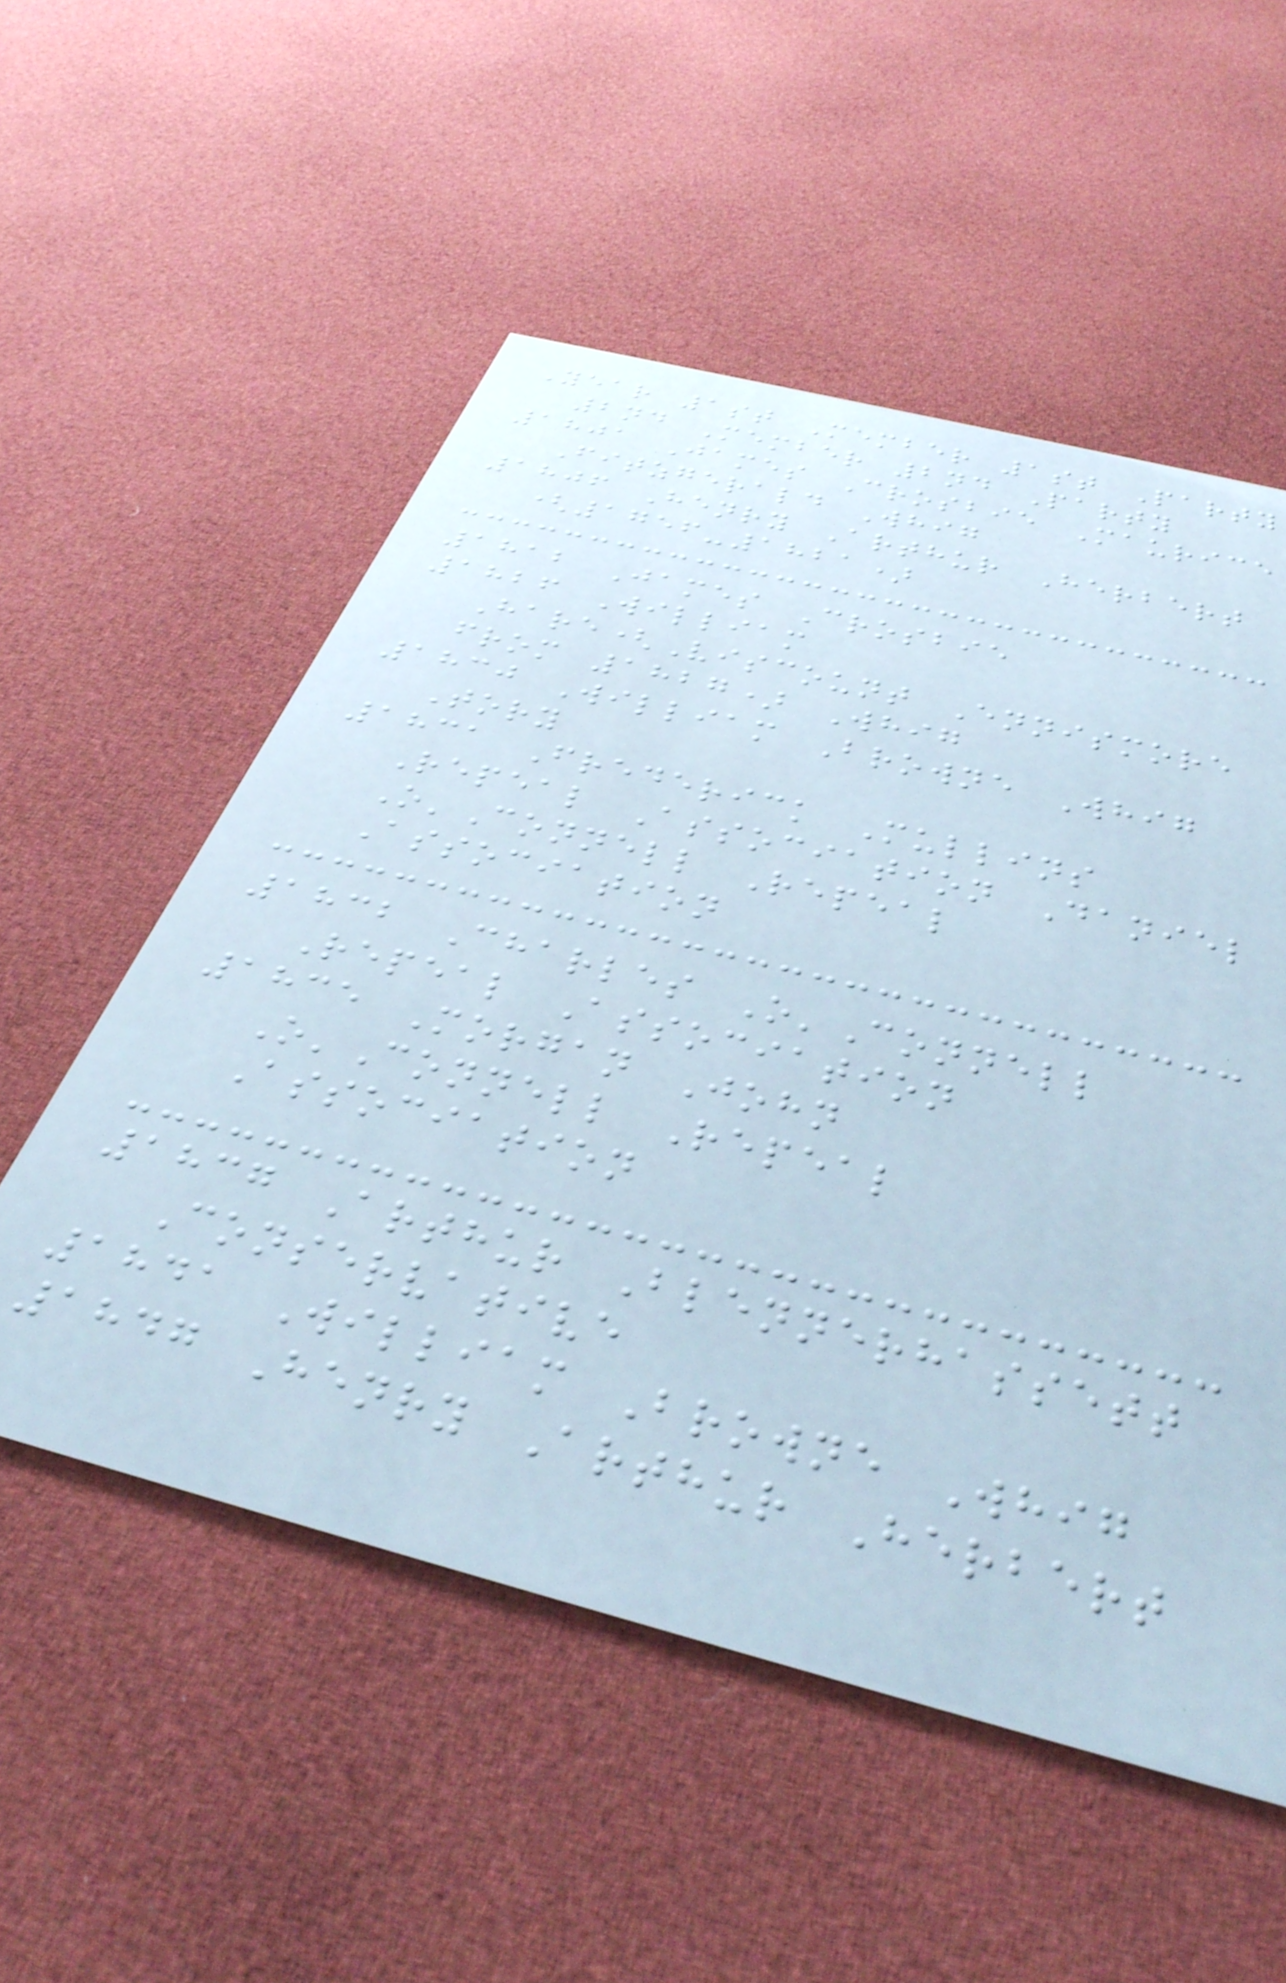Year 1st Member 1st Party
2nd Member 2nd Party
1801 James Crosbie Maurice
Fitzgerald Whig
1806 Henry Arthur Herbert
(1756-1821)
1812 James Crosbie
1826 William
Hare(Viscount Ennismore
from 1827) Whig
1830 William Browne Whig
Tory
1831 Frederick Mullins
Repeal Association Daniel
O'Connell Repeal
Association
1832 Charles O'Connell
Repeal Association
1835 Morgan John
O'Connell Repeal
Association
1837 Arthur Blennerhassett
Conservative
1841 William Browne Whig
1847 Henry Arthur Herbert
